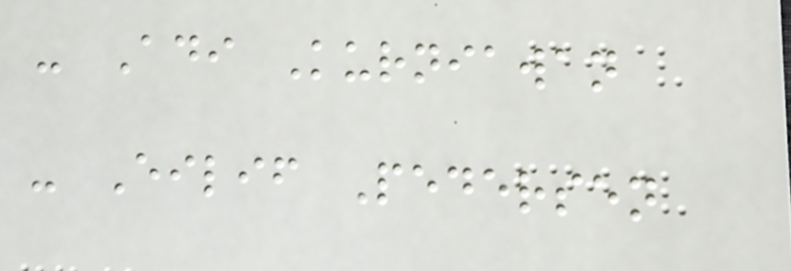- Adi Kurniawan
- Eilif Pedersen
